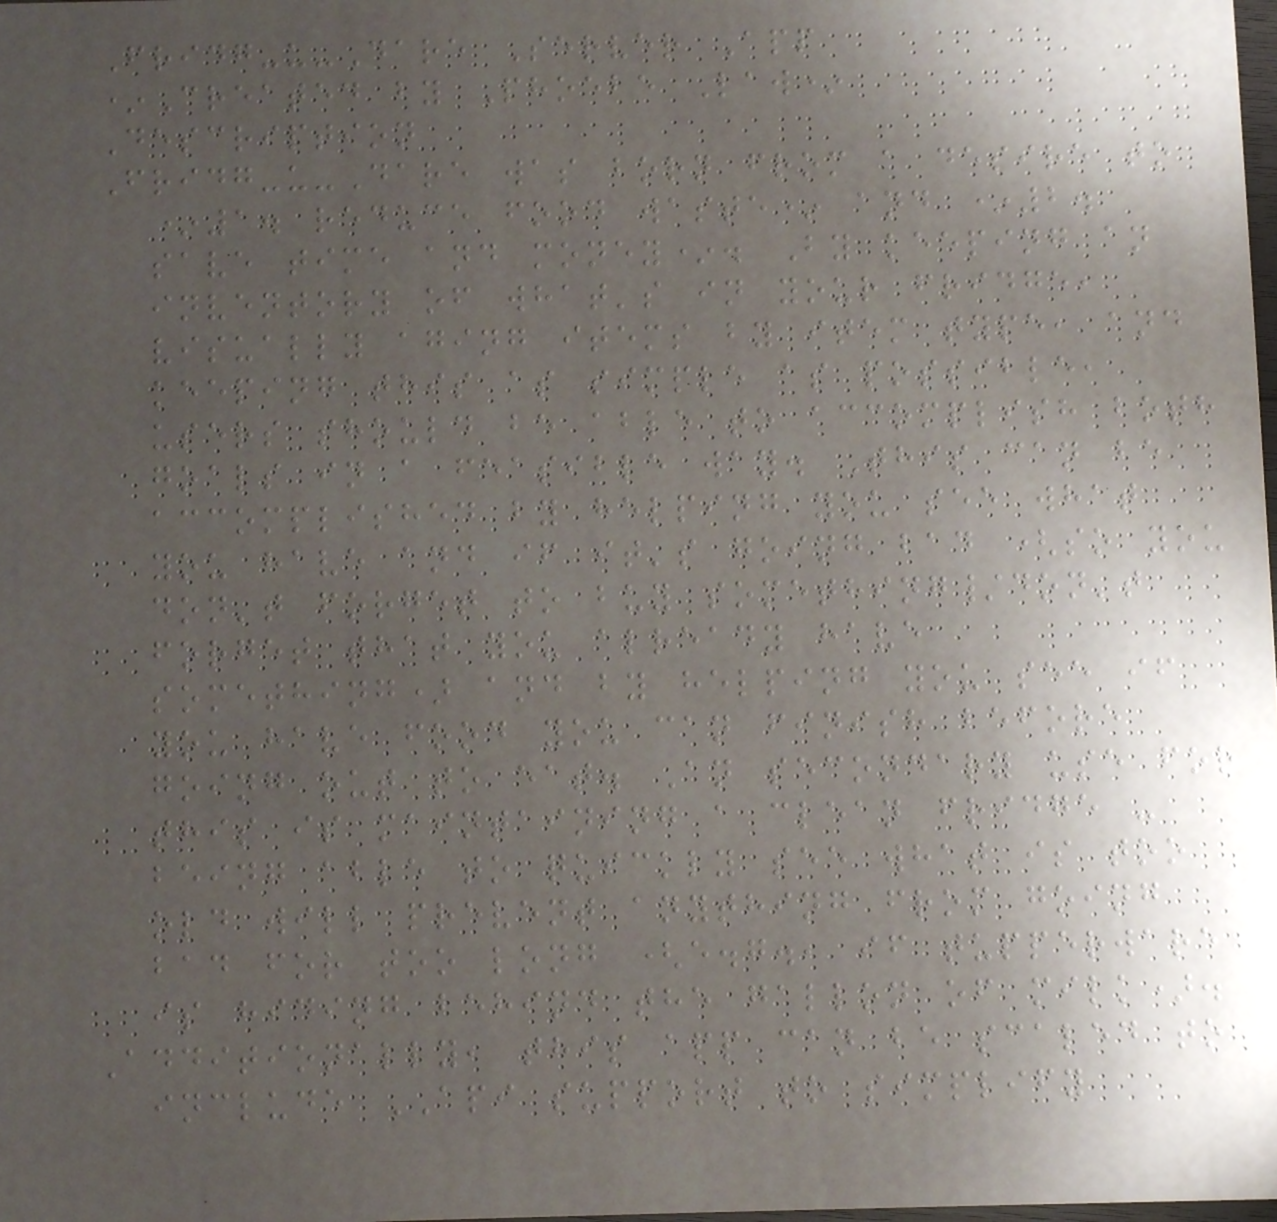Fridg-u-Dare Server App
*Created by Phoebe Law*
Description
Fridg-u-Dare was born from a desire to
*1. reduce food waste* and *2.
save time and money*. By keeping an
inventory of what's in your fridge,
visually aging items by item type, and
keeping this as simple as possible,
users should be able to accomplish both
goals in a feasible way. This can be
accomplished by helping you see what
you have and if it's going bad (so you
don't forget to buy something/don't
forget that you already have
something) and by helping you see if
you have food you can finish before
going out to eat. An secondary use for
this is maintaining a clean fridge -
being able to quickly see what is too
old will prevent anything from going
bad for too long (e.g., if tupperware
is hiding behind the gallon of milk).
Additionally, this app can be scaled to
include API support to simplify
